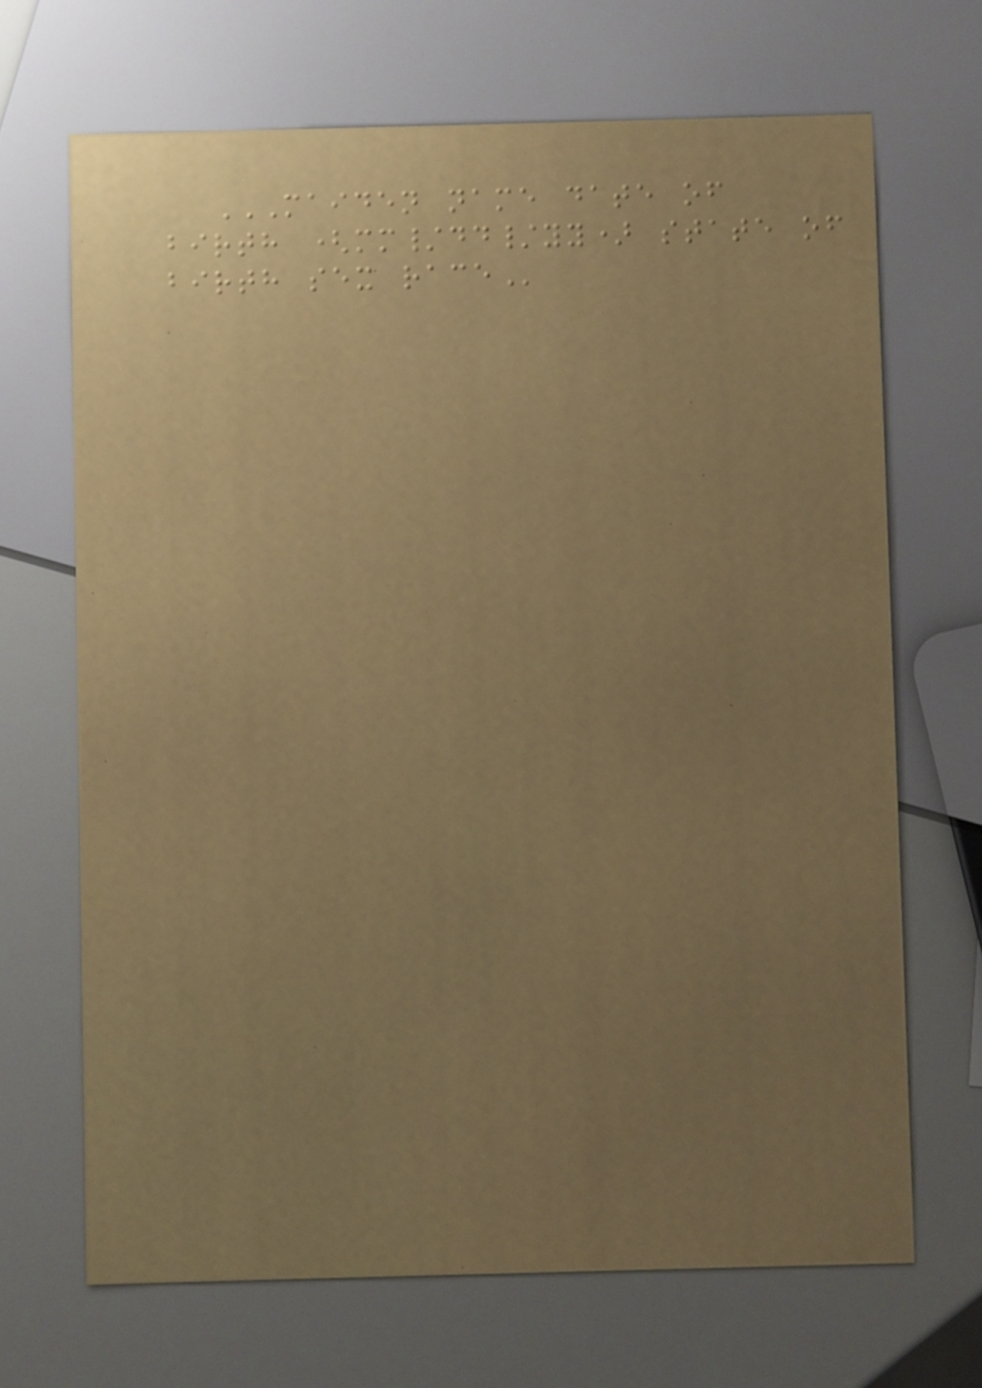MAIDEN NAME DATE OF
BIRTH (MM/DD/YY) STATE OF
BIRTH SEX RACE
